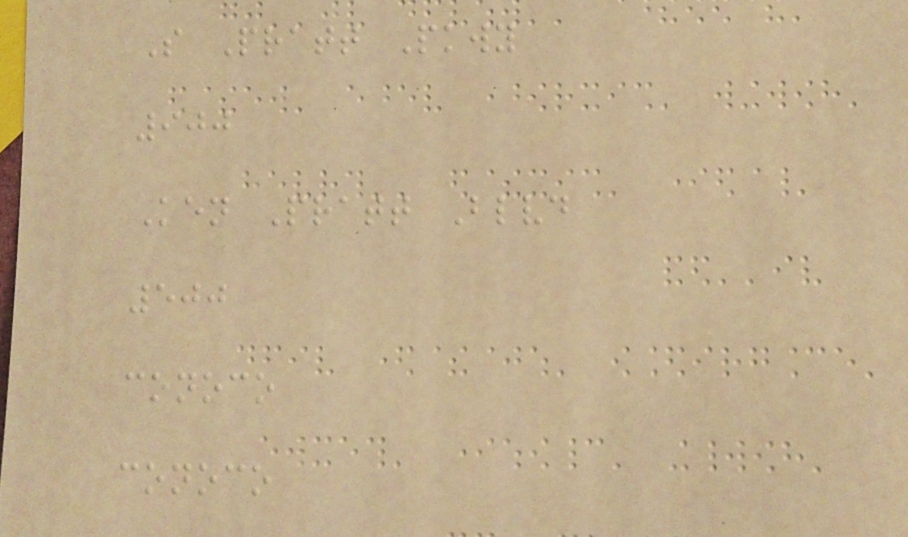S Pratt Pkwy
900
Ken Pratt Blvd
500
conoco
conoco
